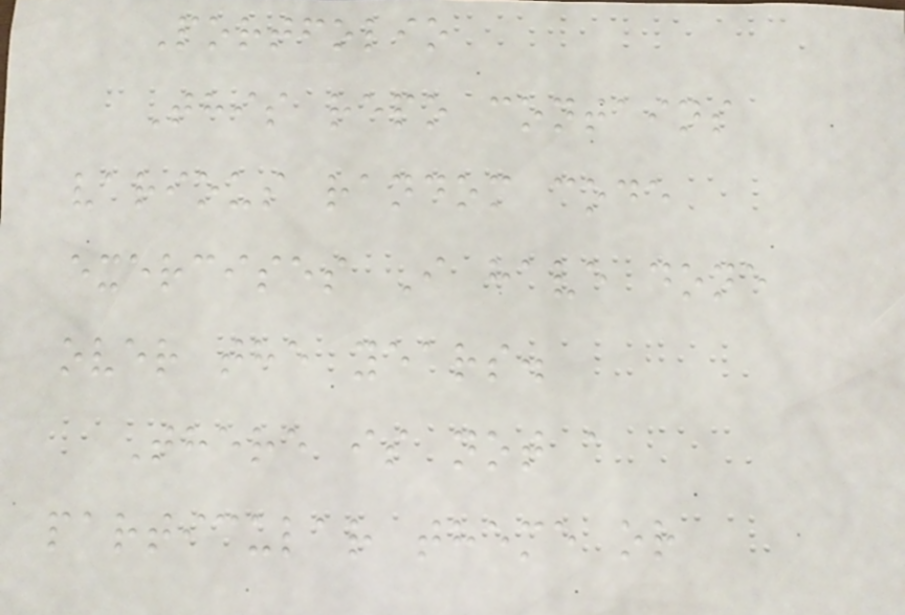Portfolio
This repo contains
various random code
exercises I have done
over the years.
There is not a
particular theme or
